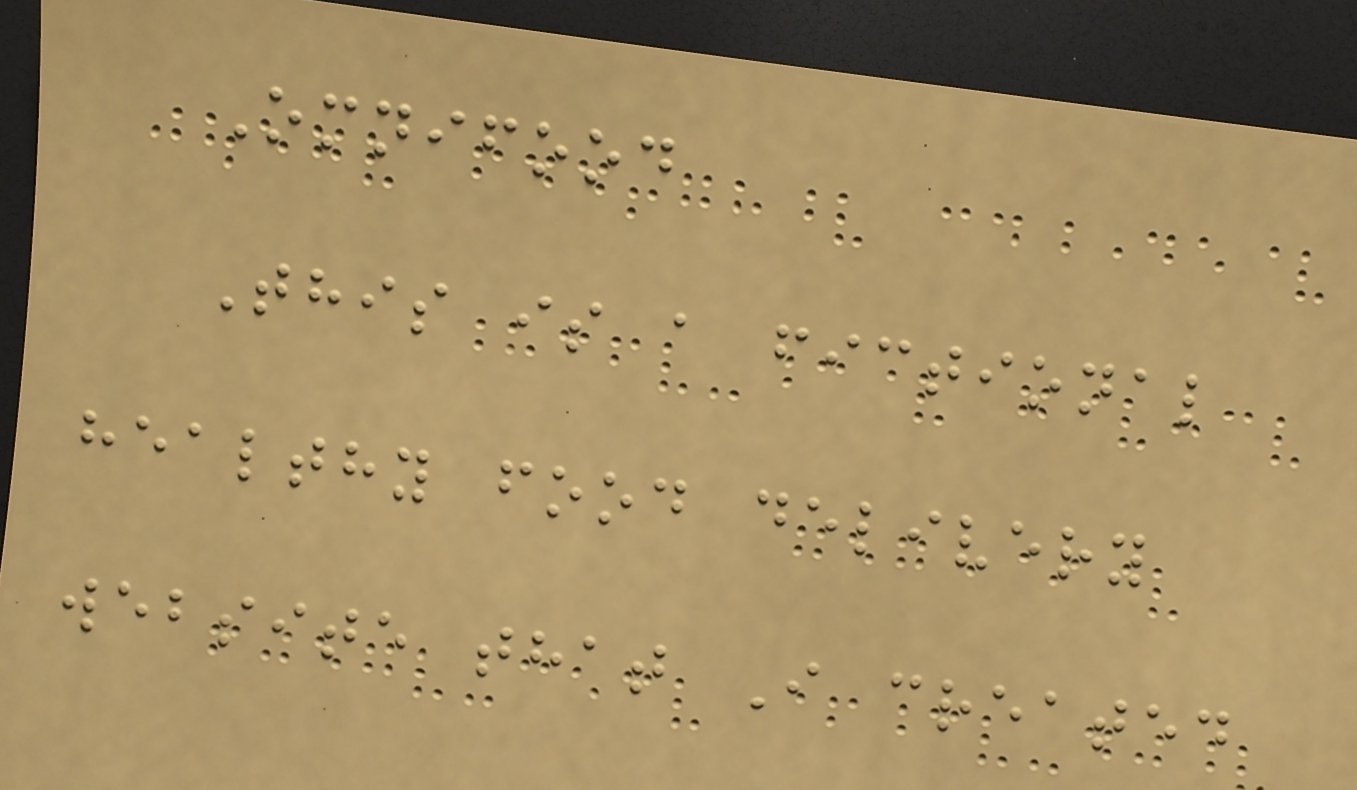Omnifood
This is a fictional
healthy food delivery
website that I created
